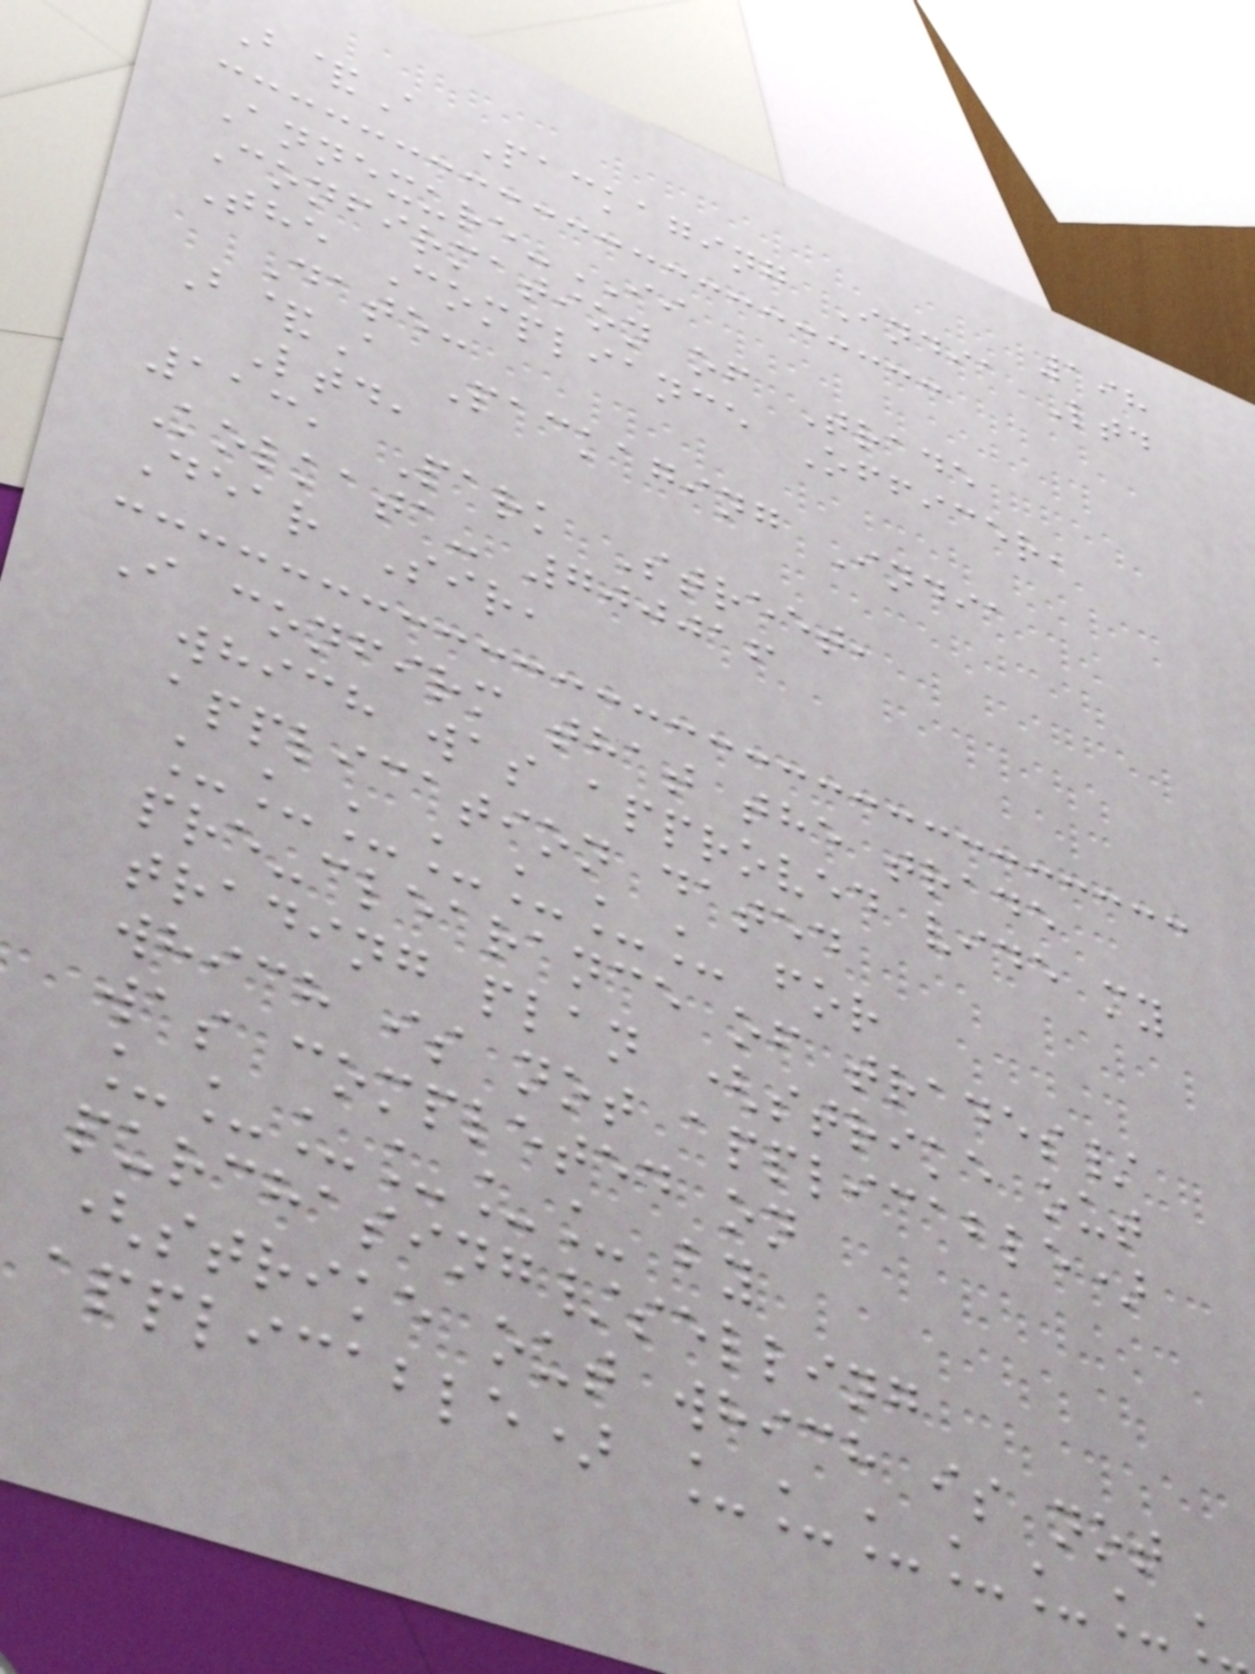198
B&A Packaging India Ltd
Annexure-II
Confirmation of Trade
The Compliance Officer,
Date:
B&A Packaging India
Ltd,
113, Park Street,
Kolkata- 700016
Dear Sir,
I confirm that the trade
which was approved vide my
application dated
_______ for
pre-clearance of trades/
trading plan (strike out
which is not applicable)
was completed on
______ by
purchasing/selling
(strike out which is not
applicable) ______
